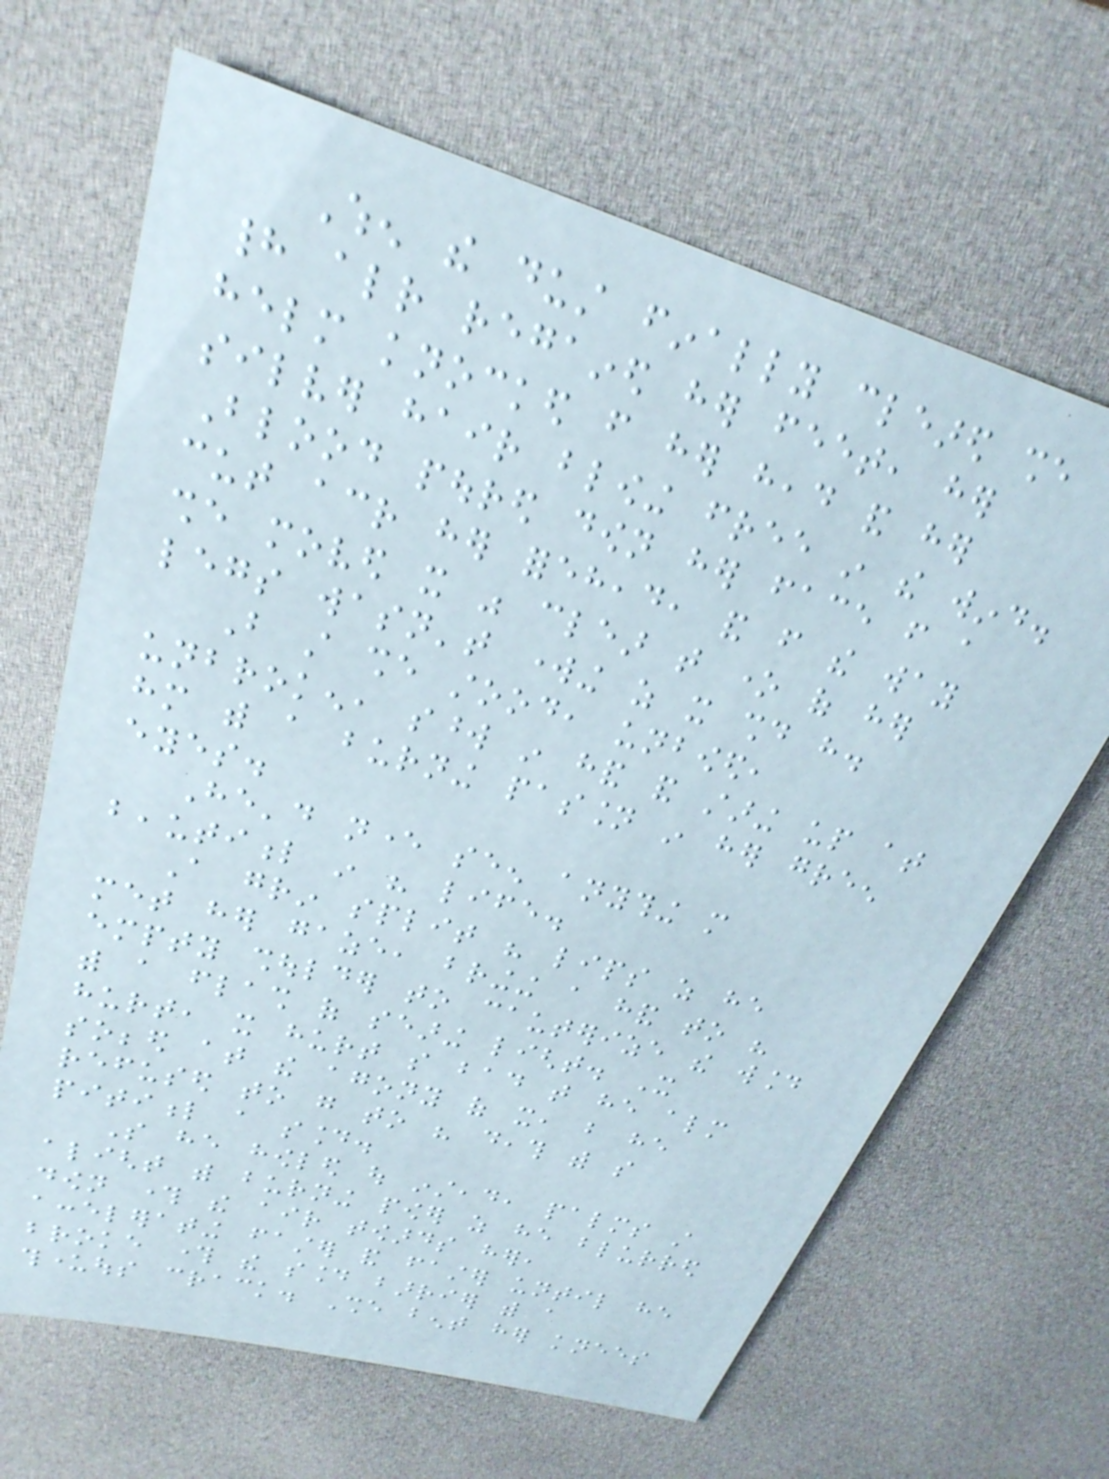When the dust finally cleared she
had already regained her feet, her
helm knocked from her head and her
silver hair blowing free in the wind.
Blood poured down her face from a
cut across her forehead, and from the way
she moved it was clear that one of her
legs wasn't working as it should have.
But still she stood, unbowed,
unbroken, sword in hand and staring up at
him with a burning passion in her green
eyes.
He'd never seen anything more
beautiful in his life.
A grin split his lips as he
met her gaze, bringing a hand to his
empty shoulder to cauterize the wound
with a flash of searing light. It
hurt, it hurt so bad that he almost
sobbed at the agony of it, but he
refused to go to his death with so
pitiful a sound.
So he howled out instead, palms still
alight with burning power as he blurred
down through the air towards her,
accelerating faster and faster until he
broke through the sound barrier with a
thunderous crack. She bent her knees
